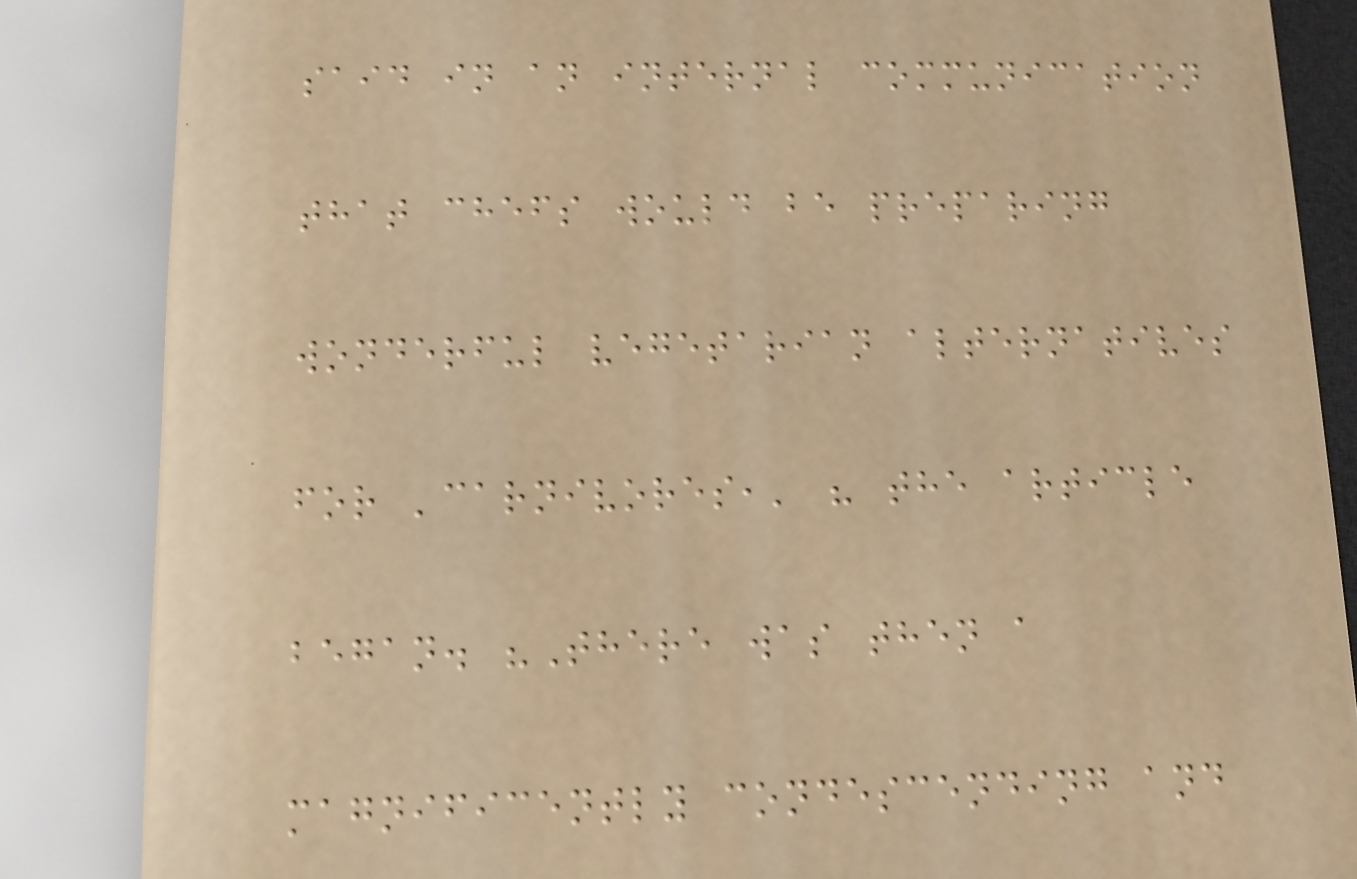said in an internal communication
that chefs would be preparing
wonderful vegetarian alternatives
for 'carnivores,' " the article
began. "There was then a
magnificently condescending and
